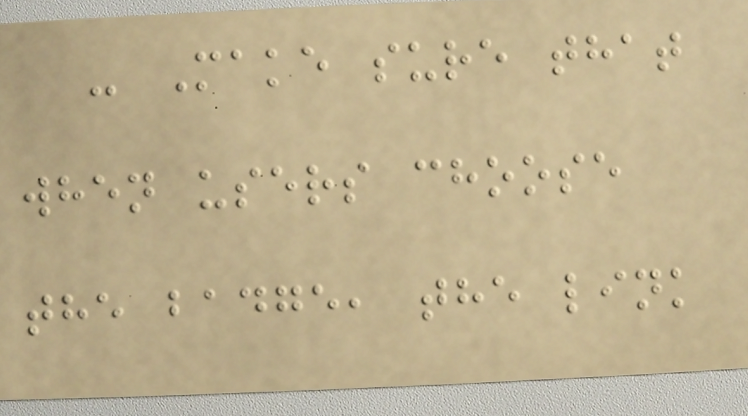- Make sure that
when users choose
the badge, the link
